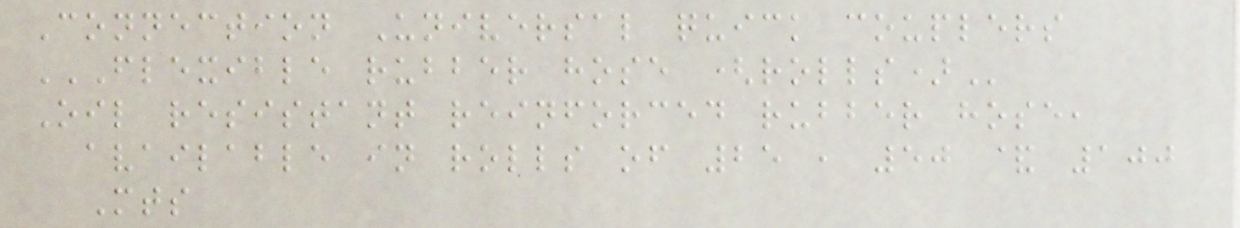Connection Universal quick couplers
FLEXIBLE RUBBER HOSE (ROLLS)
Oil resistant reinforced rubber hose,
available in rolls of 25 , 50 & 100
Mts
